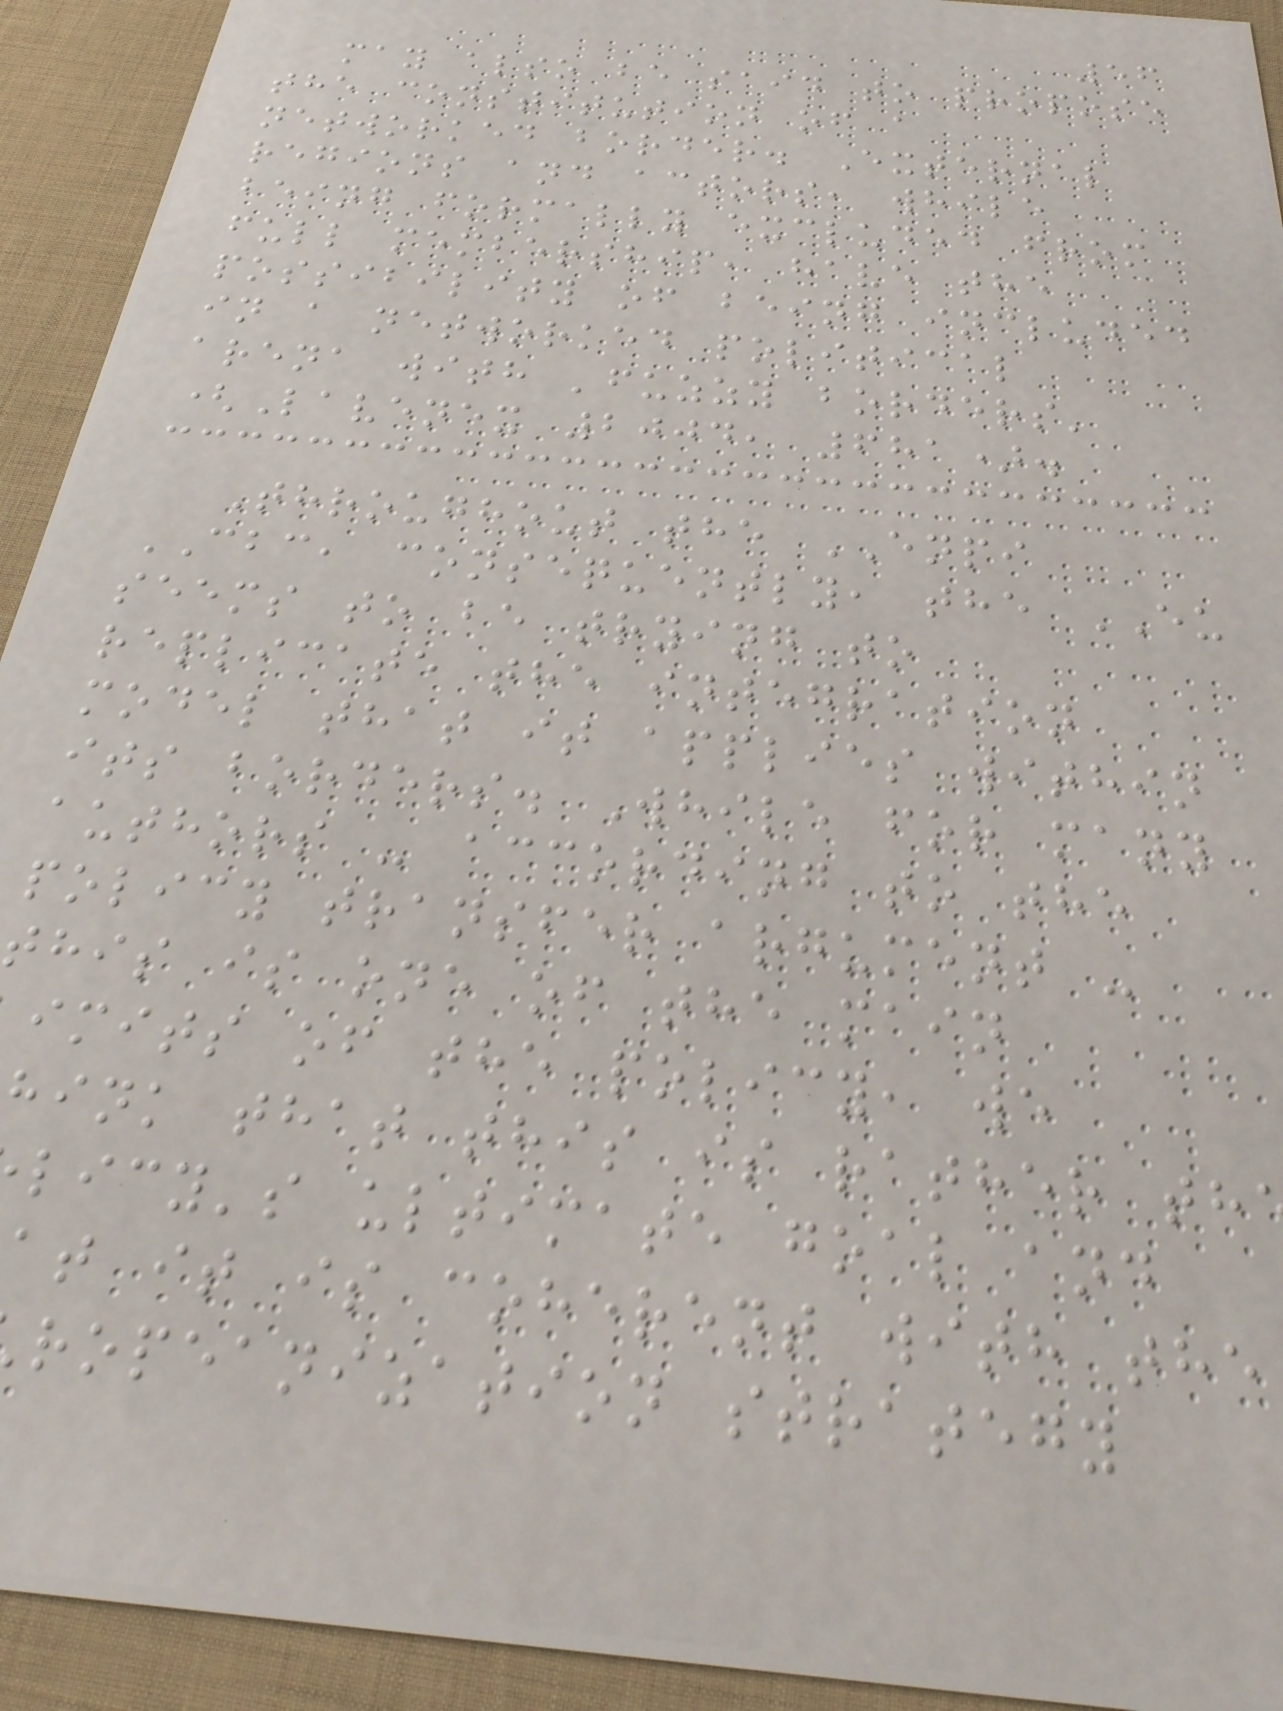56
may also be said to propose
the constitution of a
networked border. External
regions and actors, while
being formally excluded from
full membership, have the
possibility of being included
in a networked political
arena with 'fuzzy borders'
(Lavenex 2004, 681).
Throughout the ENPI
CBC, consequently, the EU
seems to be trying to
replicate the integration
model that it applies within
its borders. While for many
authors - according to the
policy transfer argument -
this is one of the main
imits of the policy, we
hink that this is rather th
licy's ultimate goal and
at it is coherent with the
ropeanization strategy
